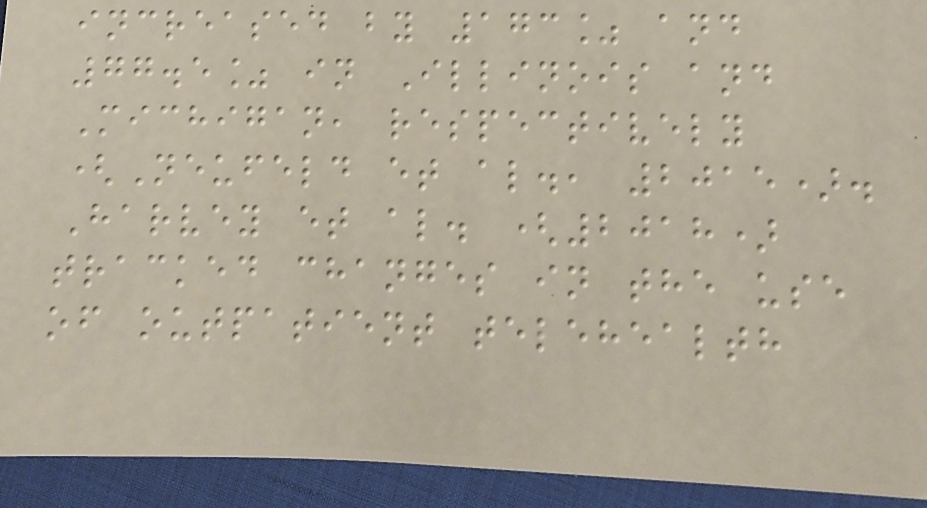increased by 173% and
77.5% in Illinois and
Michigan, respectively
(Neufeld et al., 2015).
Harvey et al. (2018)
tracked changes in the use
of outpatient telehealth
